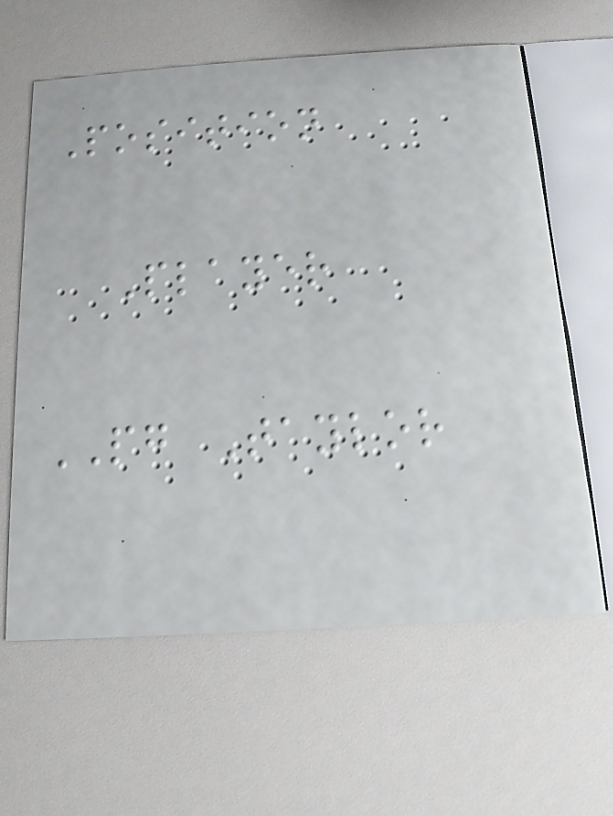Position
Player
PG Taylor
